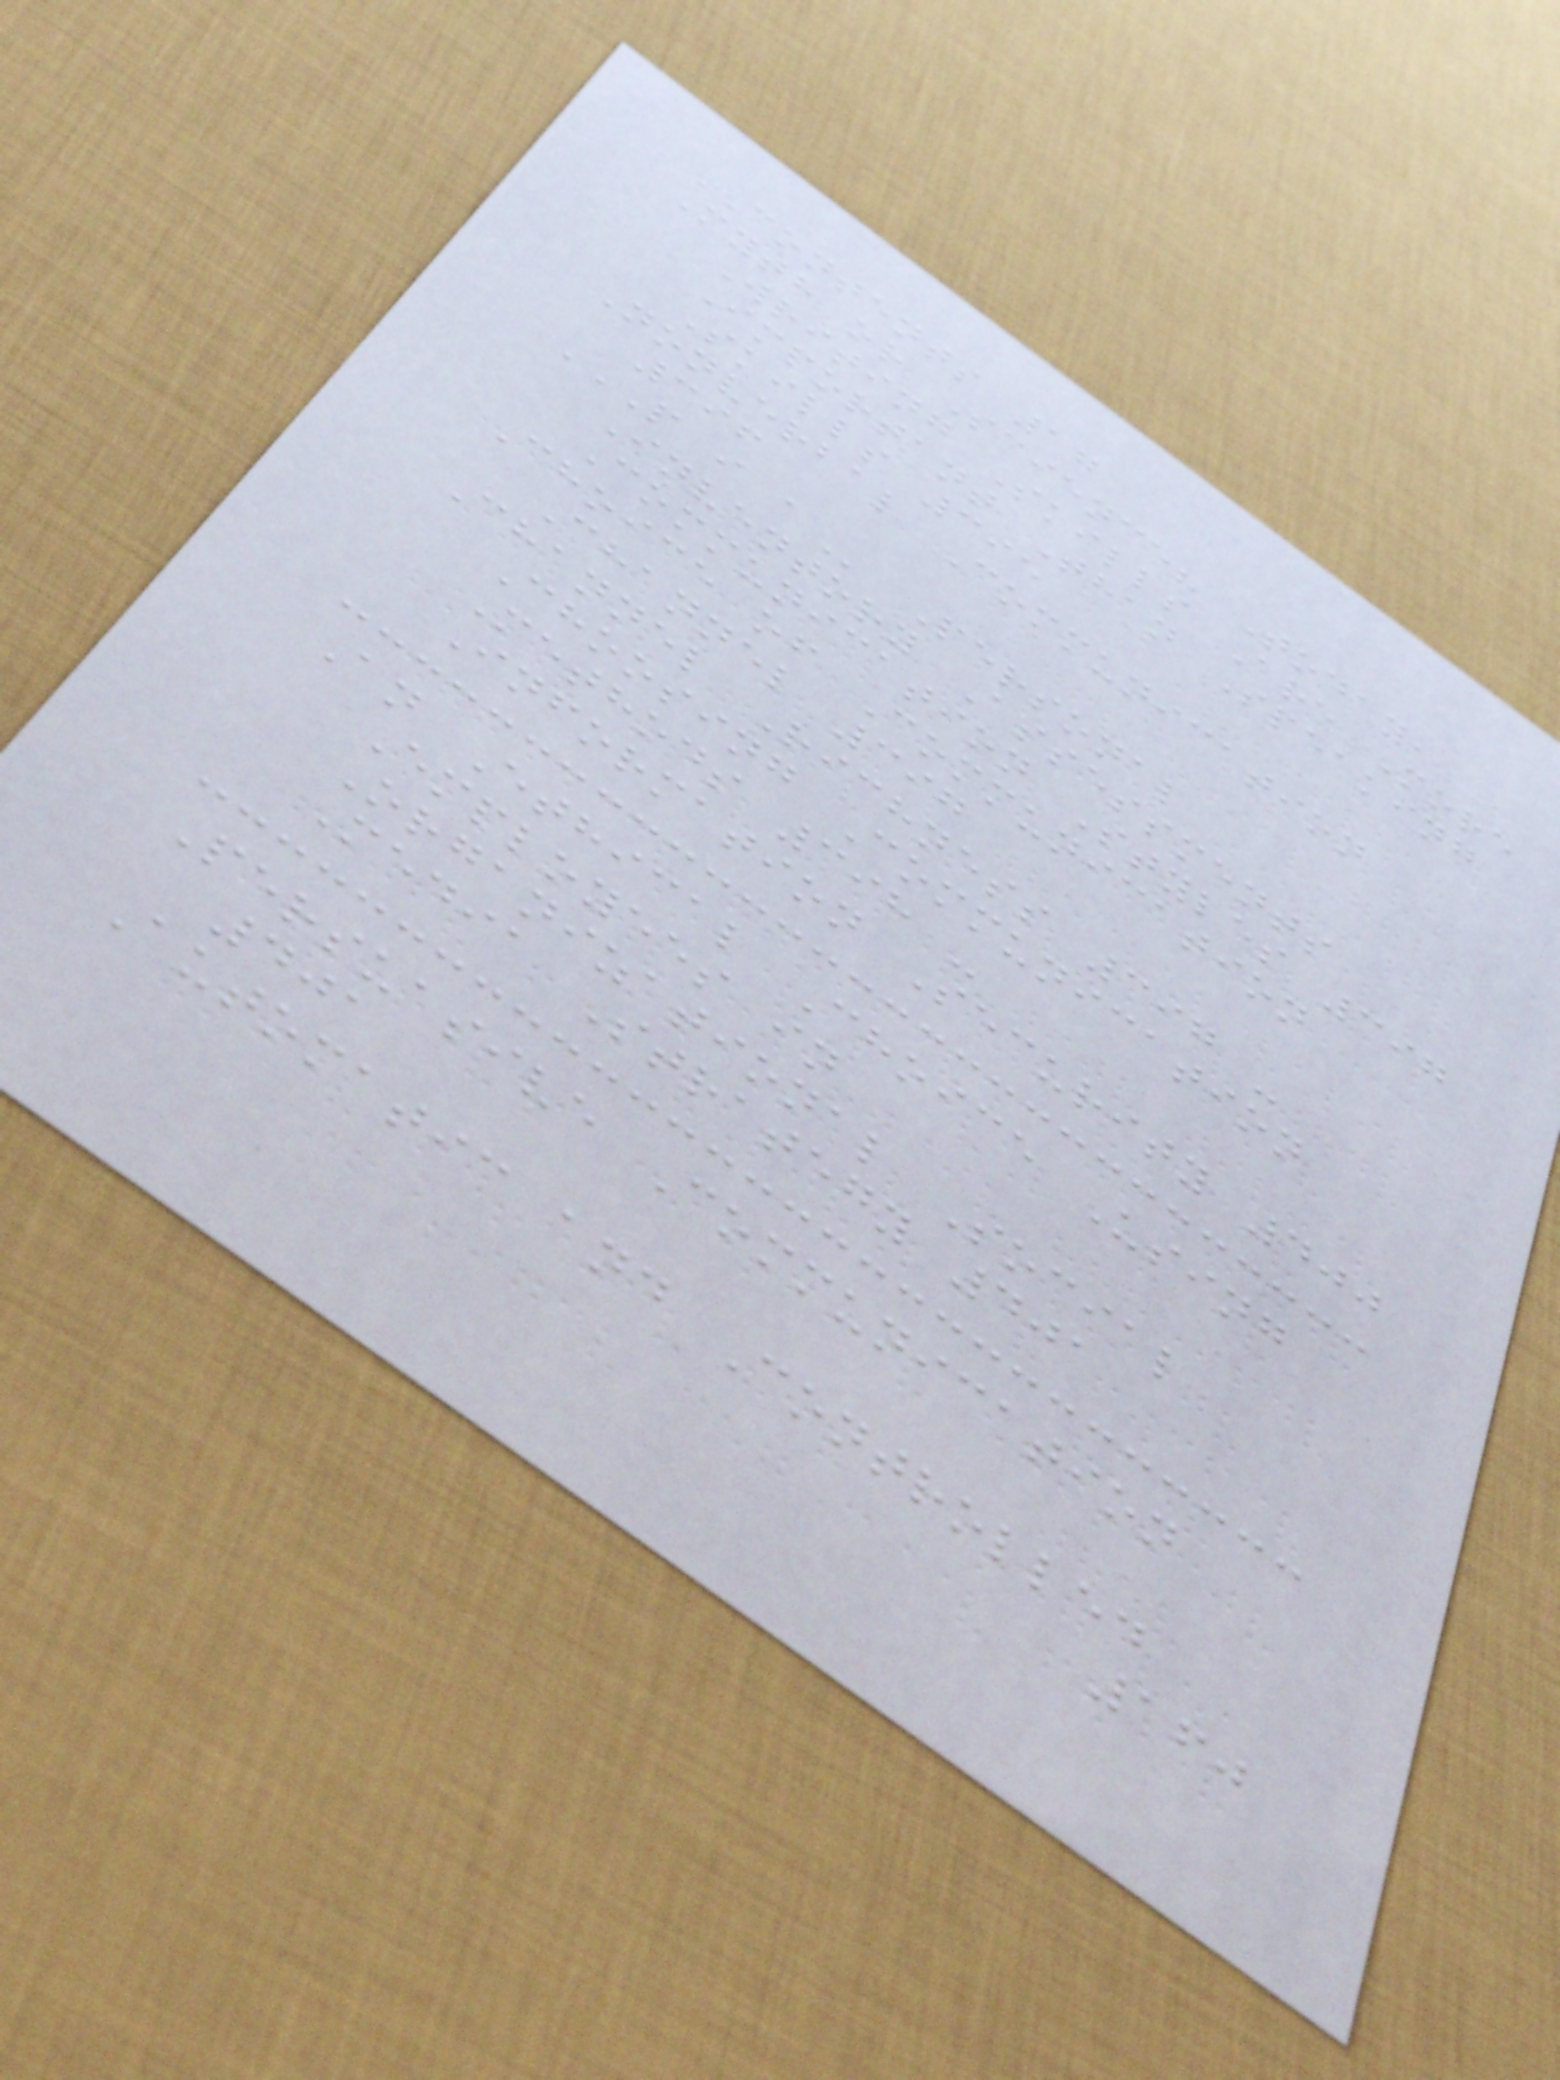CONTENTS 17
Myth or Science? Today,
Writing Skills Are More
Important Than Speaking
Skills 395
Nonverbal Communication
396
P I A Personal
Inventory Assessments
Communication Styles 397
Choice of Communication
Channel 397
Channel Richness 397 -
Choosing Communication
Methods 398 -
Information Security 400
An Ethical Choice Using
Employees in
Organizational Social
Media Strategy 401
Persuasive Communication
401
Automatic and Controlled
160
